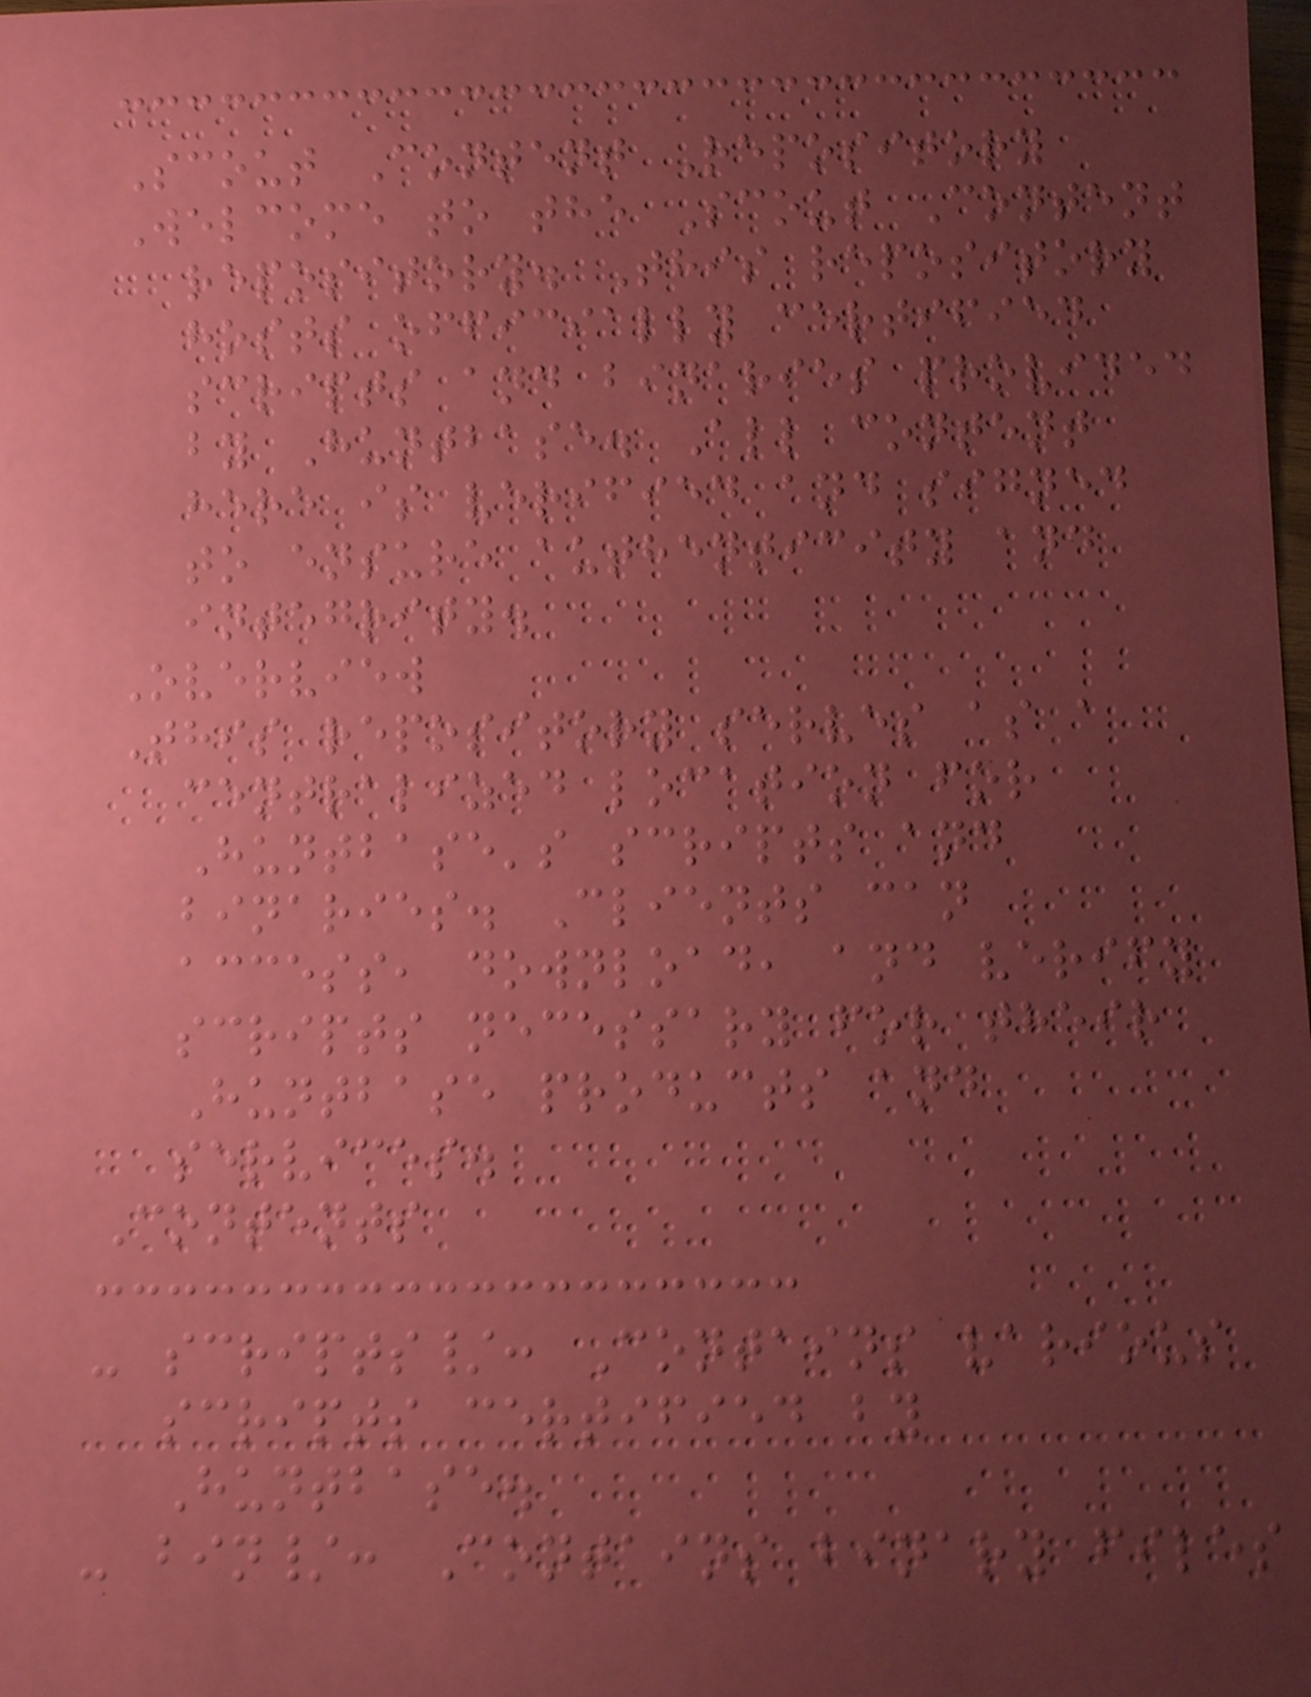Scout Content Repository
Welcome to the Scout Content
repository. This repository
hosts officially certified
scripts and binaries provided
by Huntbase. All content
here is verified and signed
to ensure authenticity and
integrity.
Overview
This repository serves as a
centralized location for
Huntbase's scripts and
binaries. Clients can
access, download, and verify
scripts necessary for their
Huntbase products and
services.
Contents
- scripts/: Contains various
scripts certified by
Huntbase.
- bin/: Contains binary files
